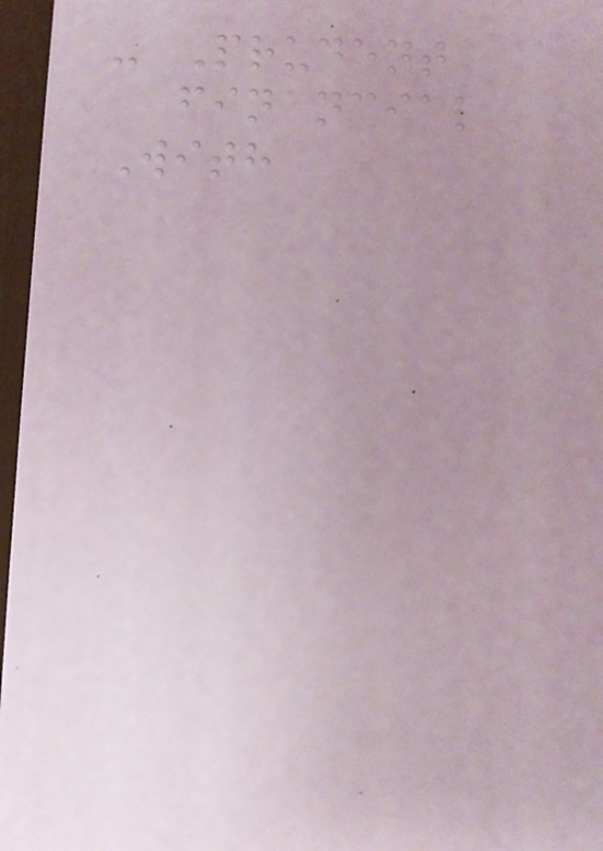- Prudent
financial
With
